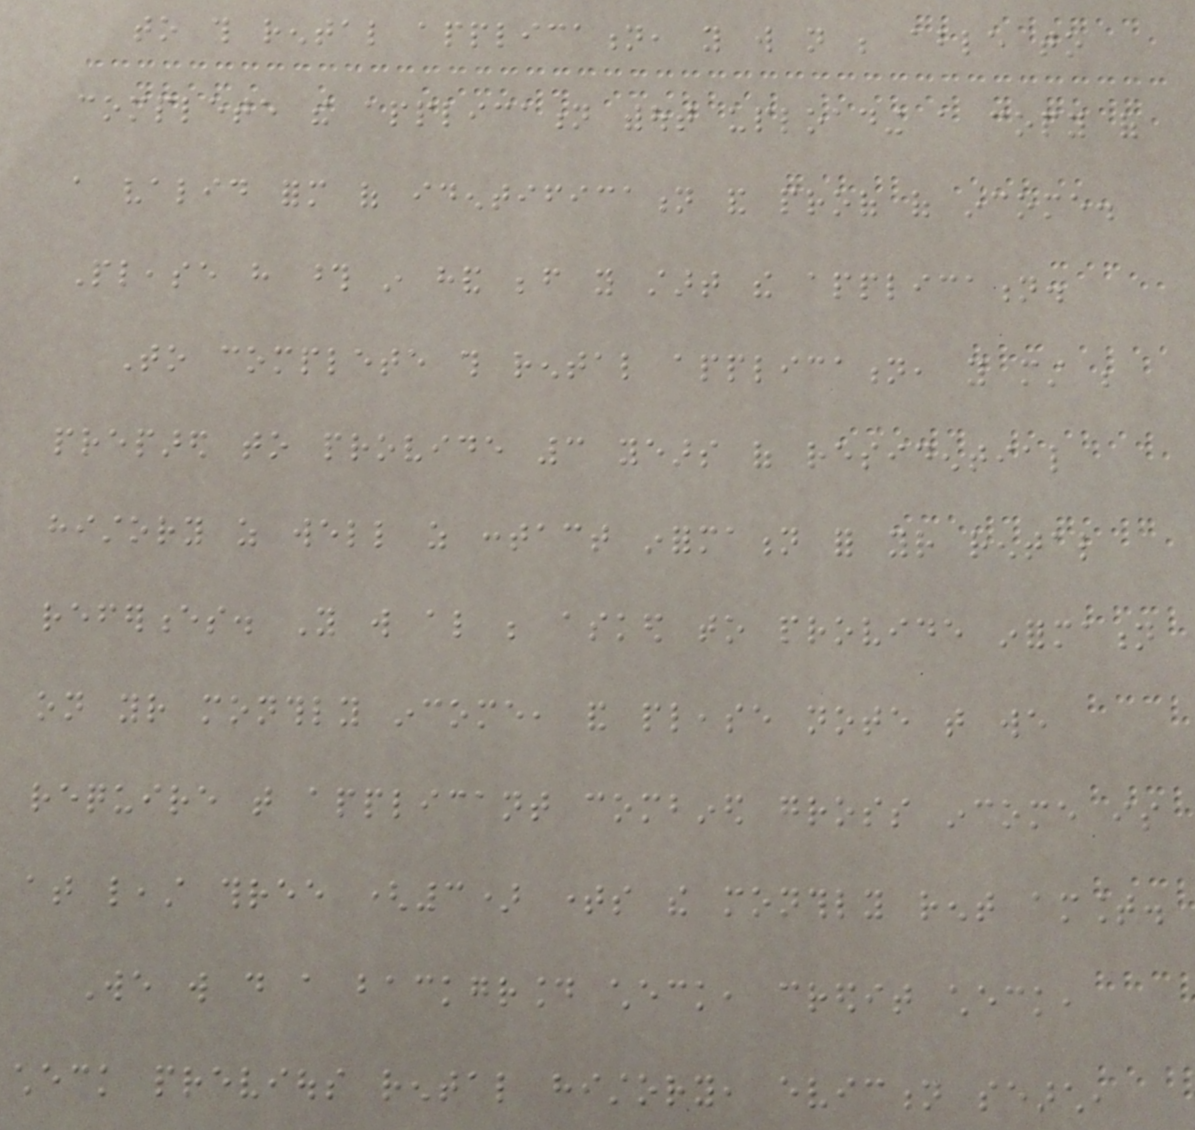to this rental application, you will not be able to
complete the application without uploading a copy of
a valid form of identification and proof of income.
Please have those in hand before you start the application.
To complete this rental application, you must be
prepared to provide 3 years of residential
history as well as contact information for your rental
references. You will also be asked to provide information
on your monthly income, and please note that we
require that applicant combined gross income is
at least three (3) times the monthly rent amount.
We will do a background check, credit check,
check previous rental history, eviction search,
